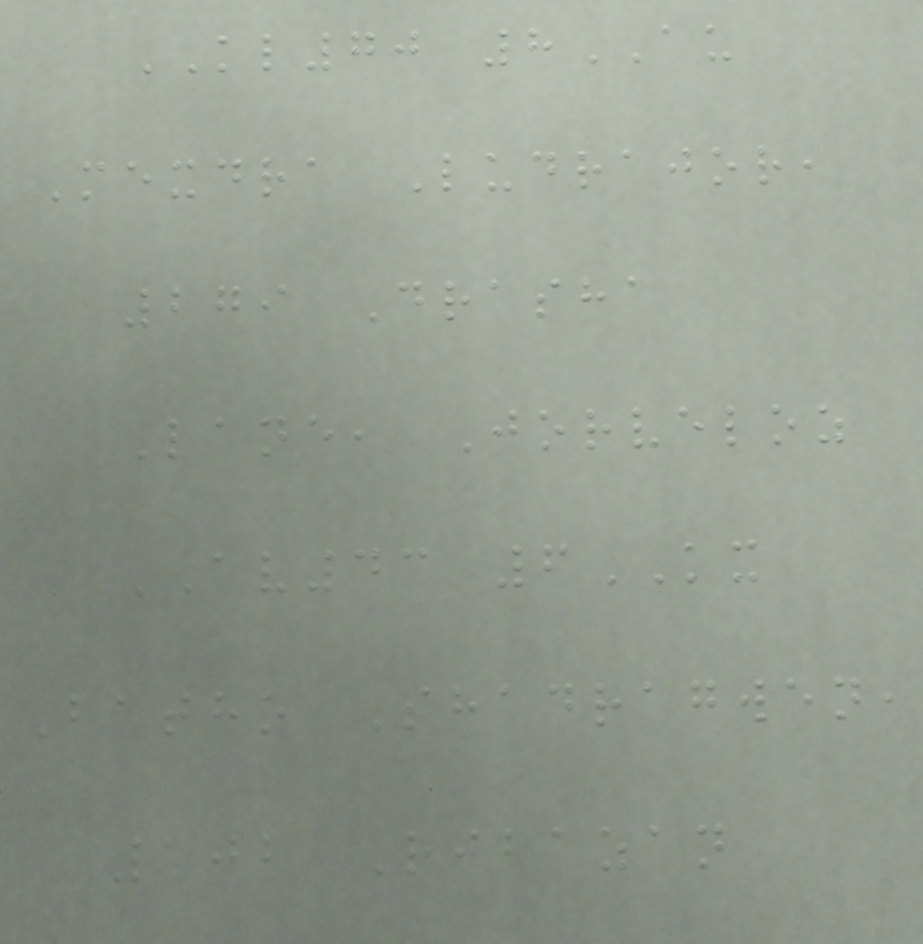KL70 8AU
Mexdra Ludrajor,
279 Drasha
Lane, Jorveloz
AV43 6KX
Batho Shadragwen,
102 Ribazan
